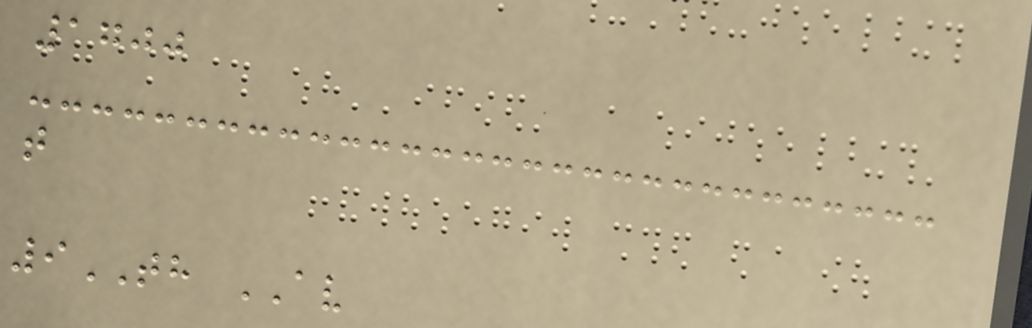1700
t
9TH AV
